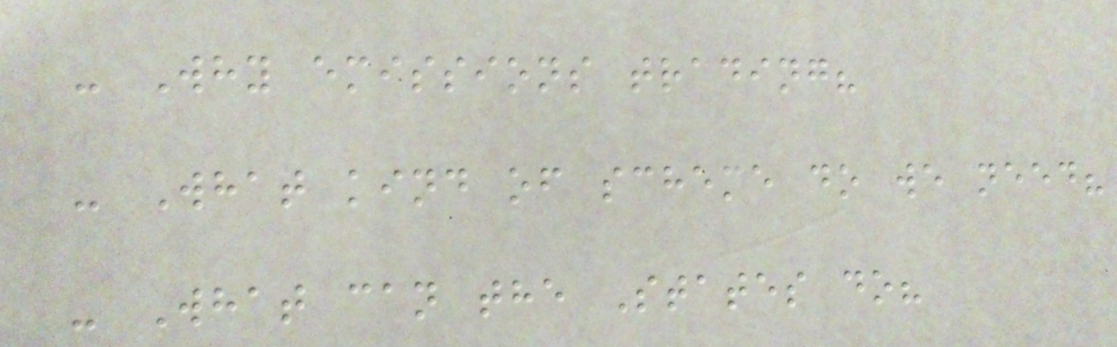- Why emissions trading?
- What kind of scheme do we need?
- What can the States do?
